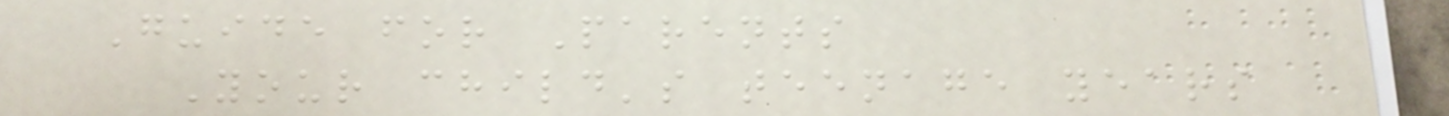Guide for Parents
Your child's teenage years
